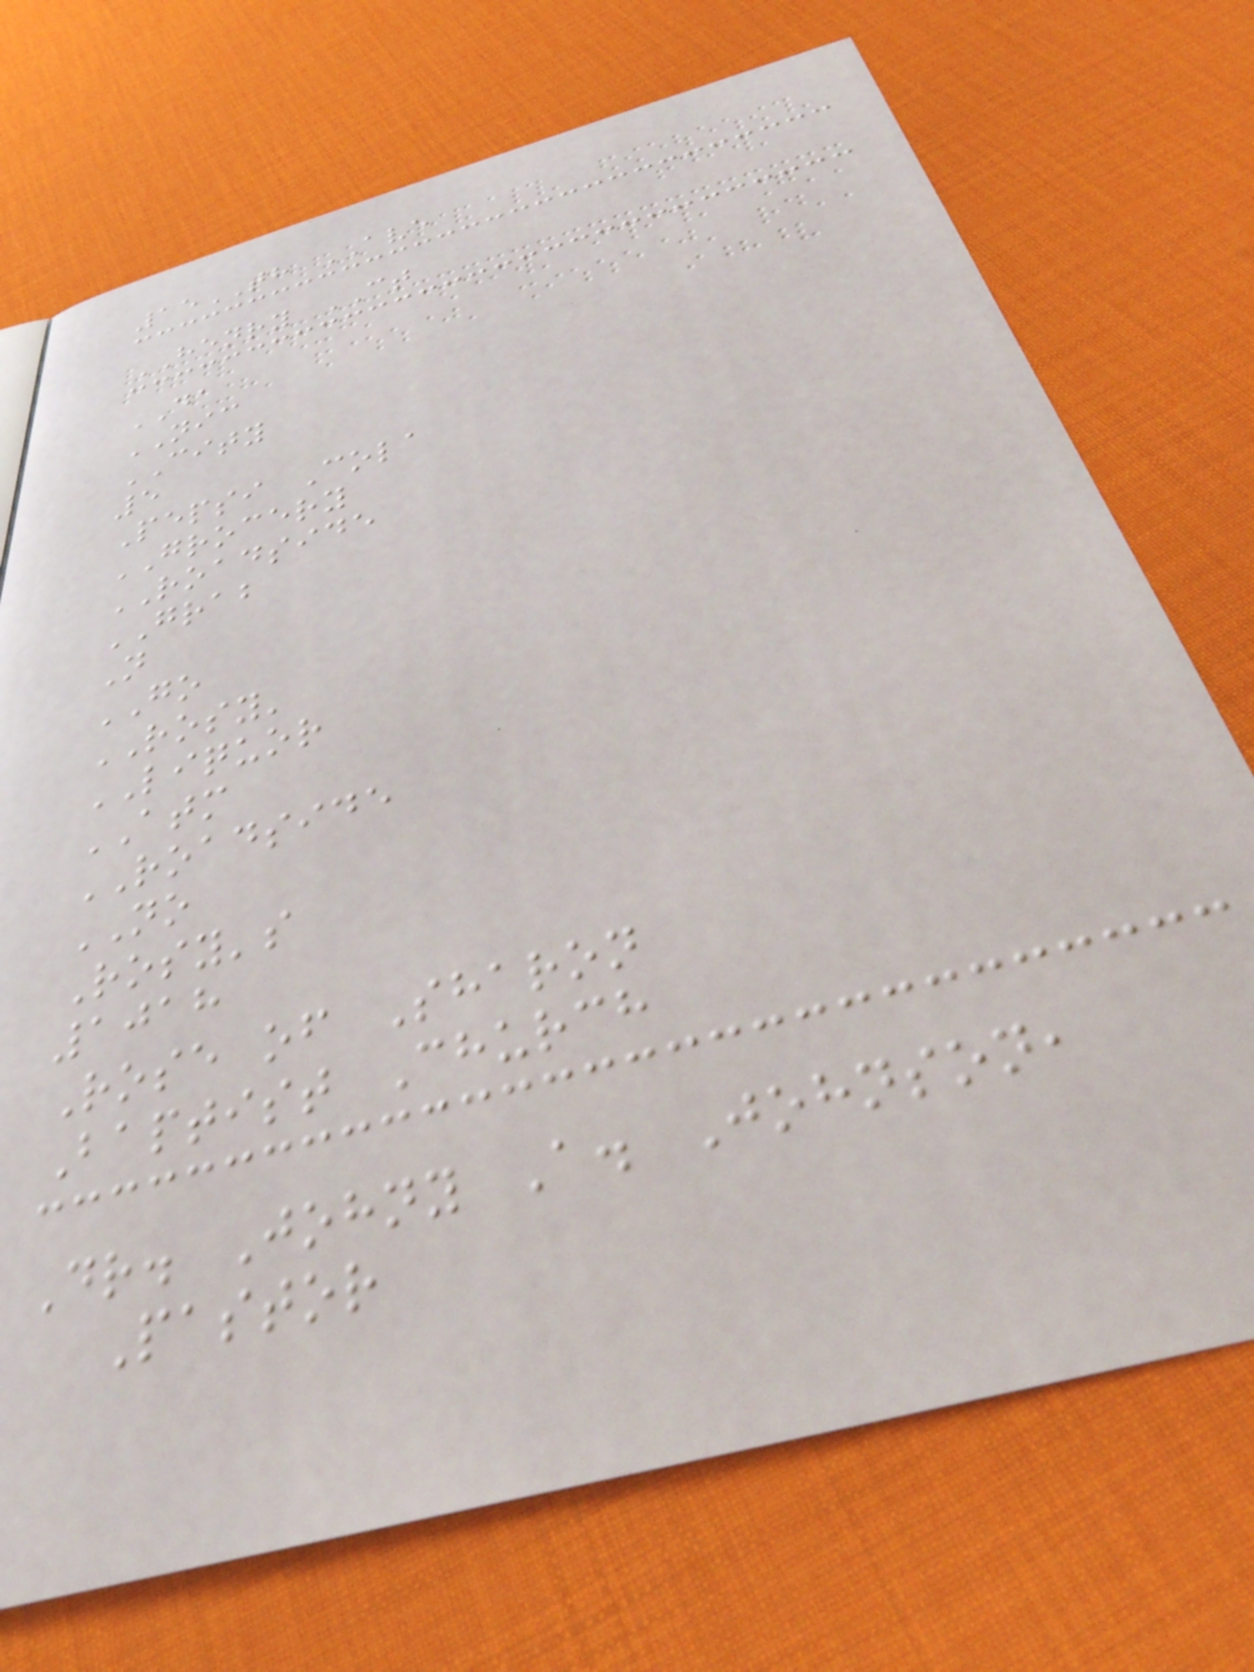15TH AVE
HENRY CT
DA
NIC
CITY
5
Pepsi Cola
GROCERY
ROADSIDE
GRAB
N
GO
ROSY'
LIQUOR
ATM
ROADSIDE
NO
Rosy's
1018
Rose of Sharon
Baptist Church
Dr. Johny A. Johnson,
Pastor
